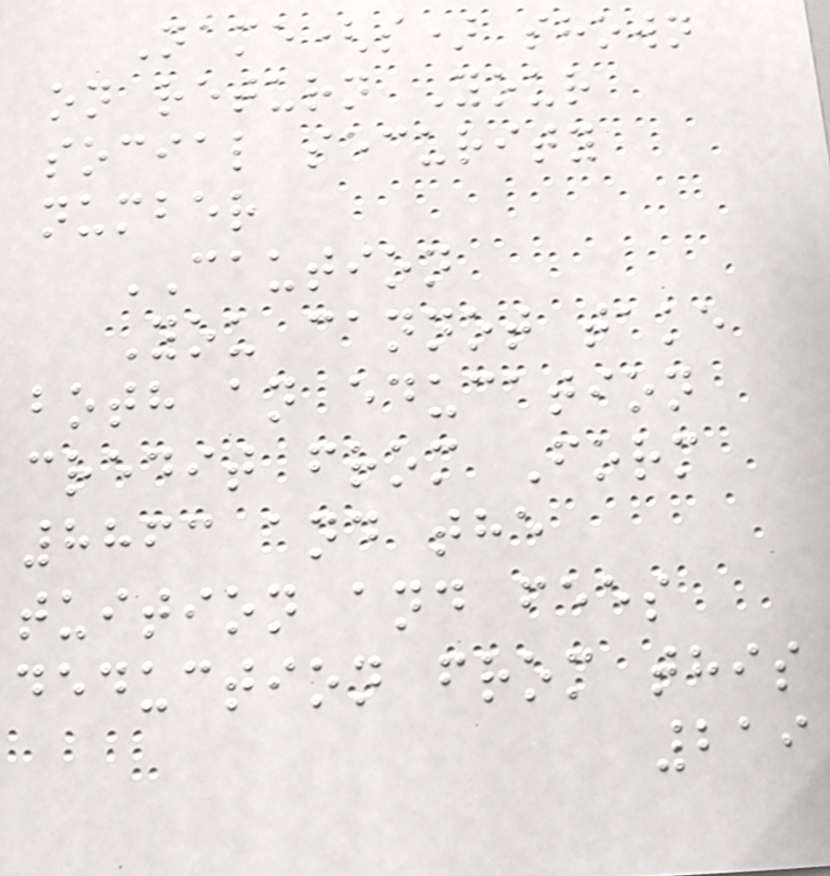Name(s) shown
on return Your
social security
number
CAUTION
You cannot take
both an education
credit from Form
8863 and the
tuition and fees
deduction from this
219
